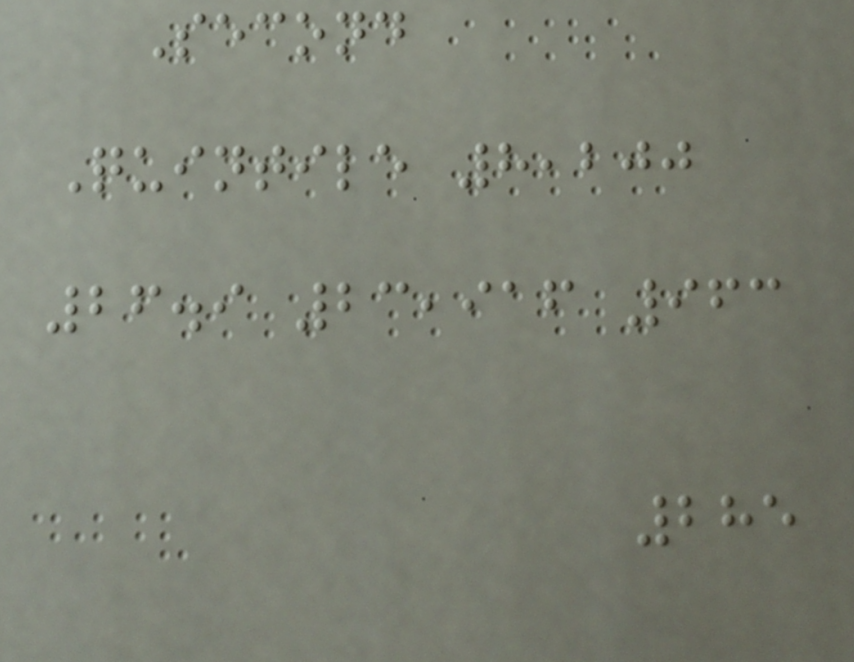Second
Quintile 8,200
26.9 23,916 963
285
